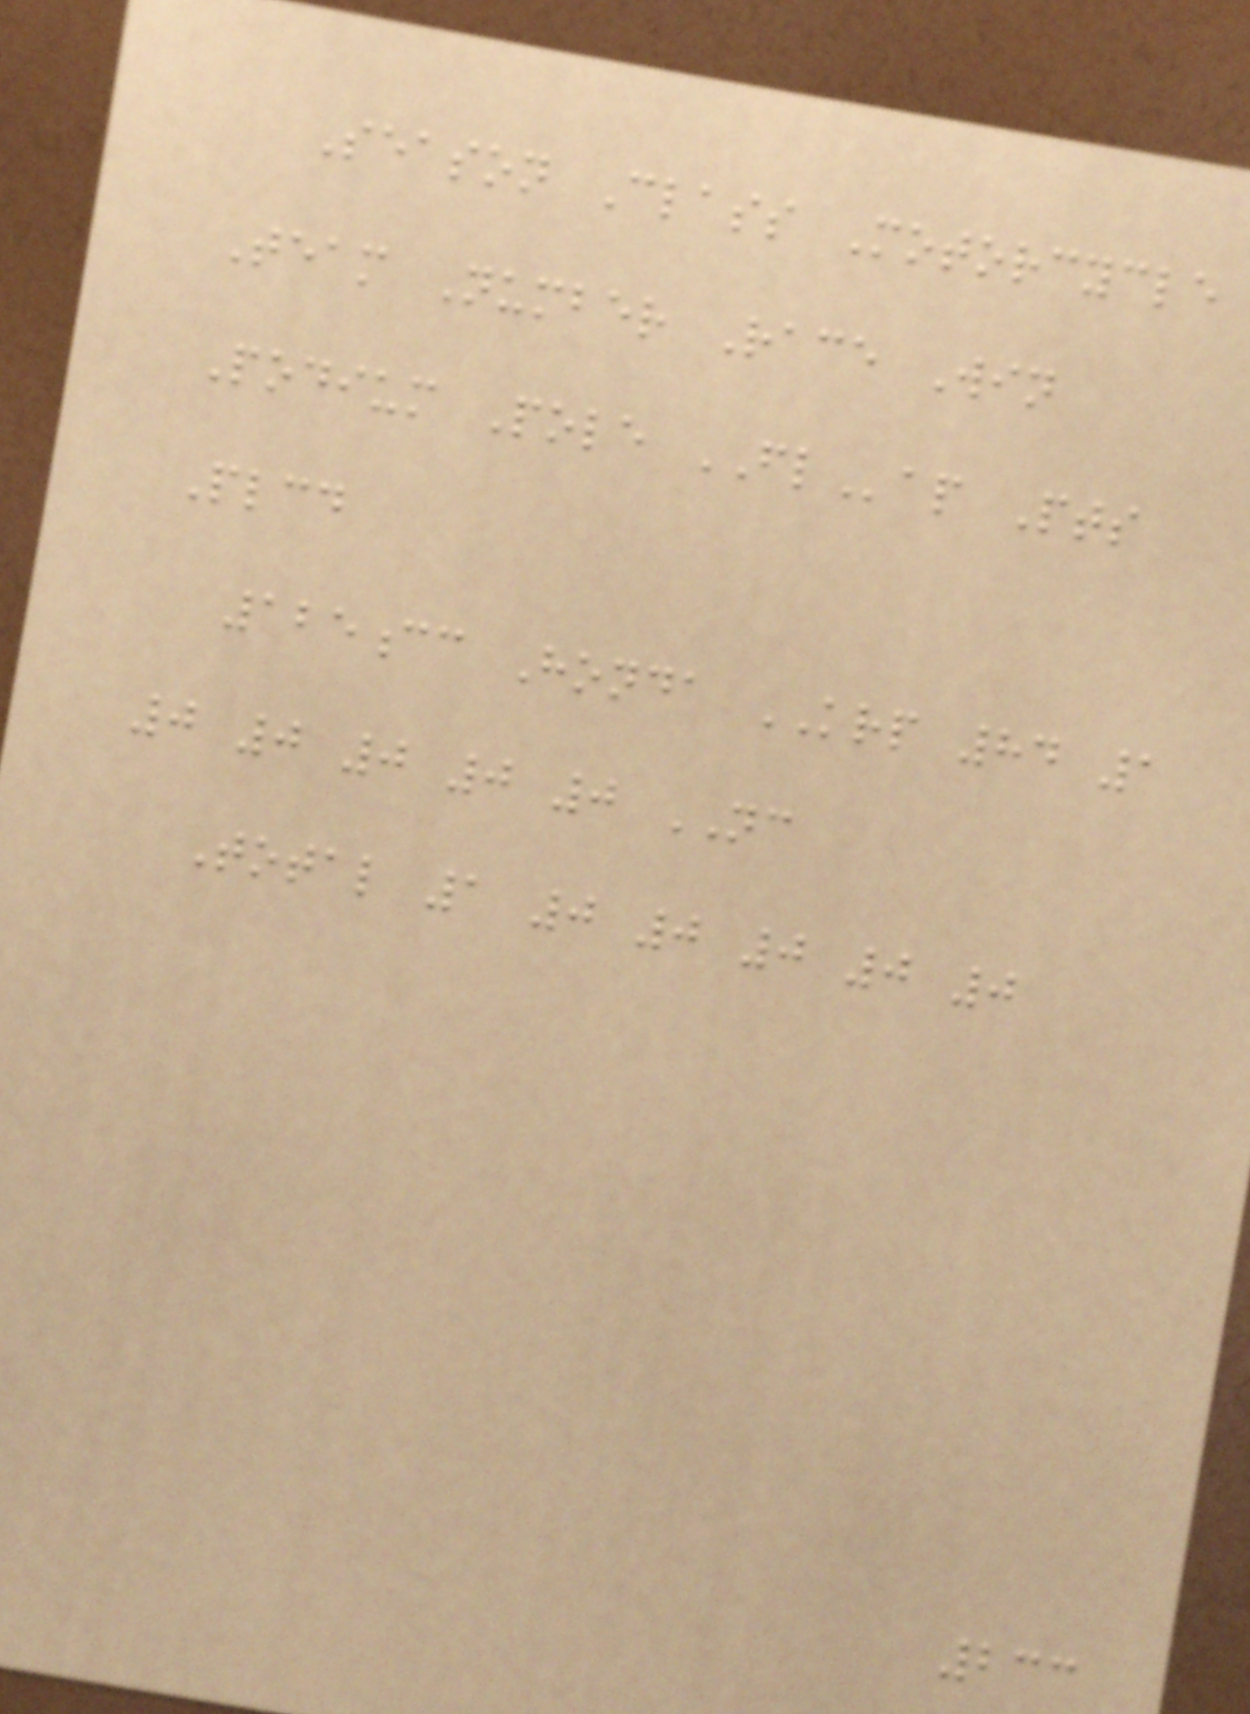Season Class Motorcycle
Team Number Race Win
Podium Pole FLap Pts
Plcd
125cc Honda KRP 84 1
0 0 0 0 0 NC
Total 1 0 0 0 0 0
233
